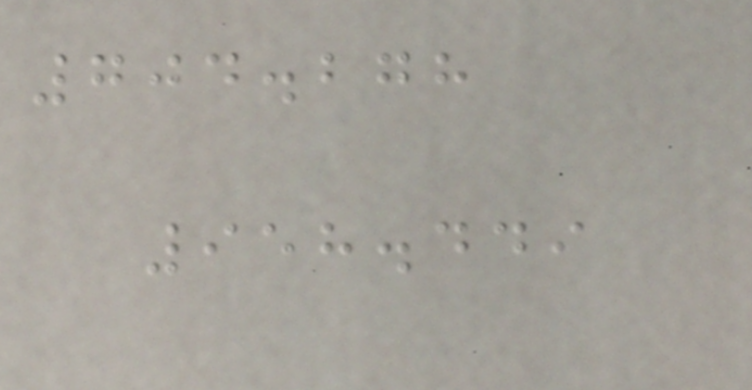704.278
958.449
